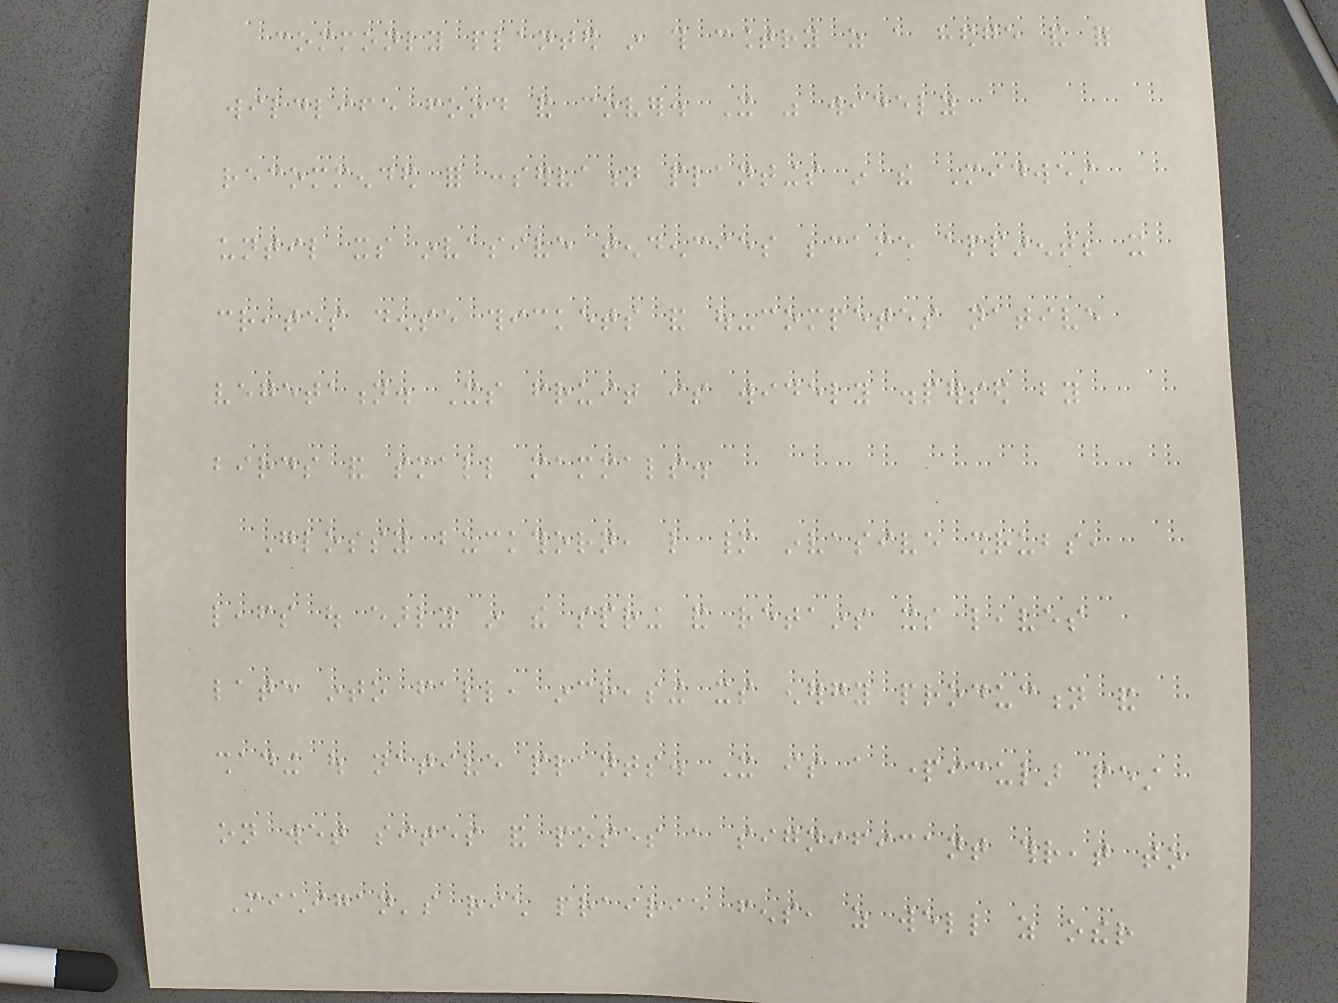commonly planted in this country as a hedge and for
wildlife food and cover. It was widely
recommended for conservation plantings in the Midwest
until its invasive tendencies became apparent; it
creates dense thickets and out-competes native
vegetation. Its fruit is widely dispersed by
birds and small mammals.
Glossy buckthorn, like many invasive shrubs,
leafs out early in the spring and retains its leaves
late into fall, increasing its energy production and
shading out native plants. It is a particular pest
on wet sites and poses a significant threat to
Michigan's rich prairie fens, as well as other
